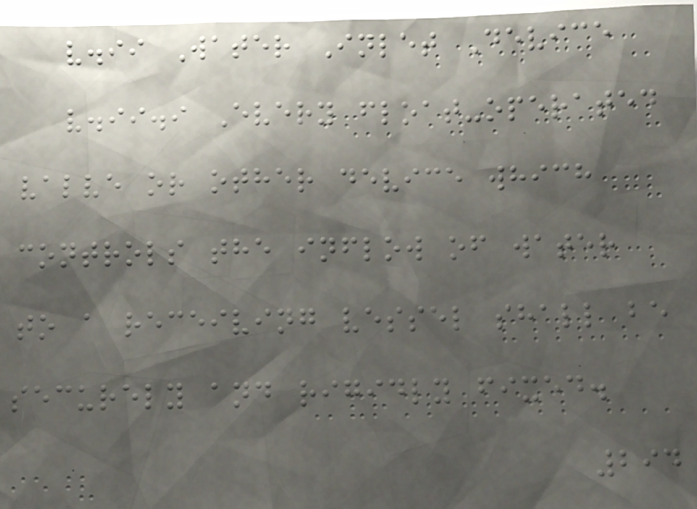v.ii Water Inlet Device
v.ii.i Every float-operated
valve or other device which
controls the inflow of water
to a receiving vessel shall be
securely and rigidly fixed.
294
